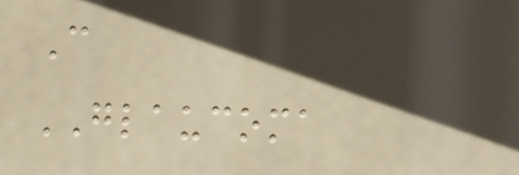C
GLAUCOMA
